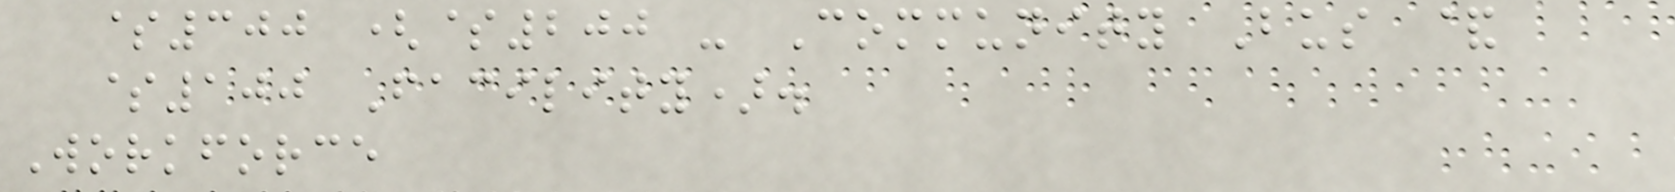$300 ($200 - Community Bus &
$100 Facility).
Workforce
